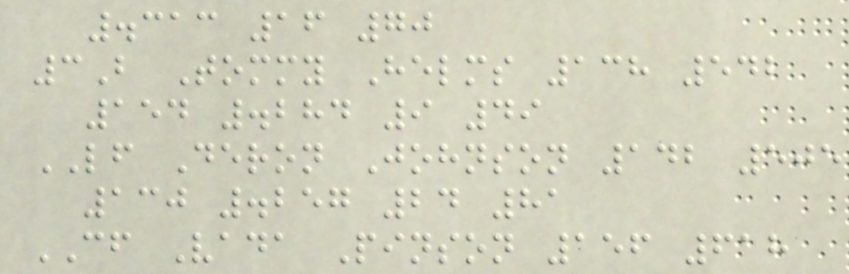.313 16 70
3B Tommy Helms 138 542
154 .284 9 49
LF Deron Johnson 142 505
130 .257 24 81
CF Vada Pinson 156 618
